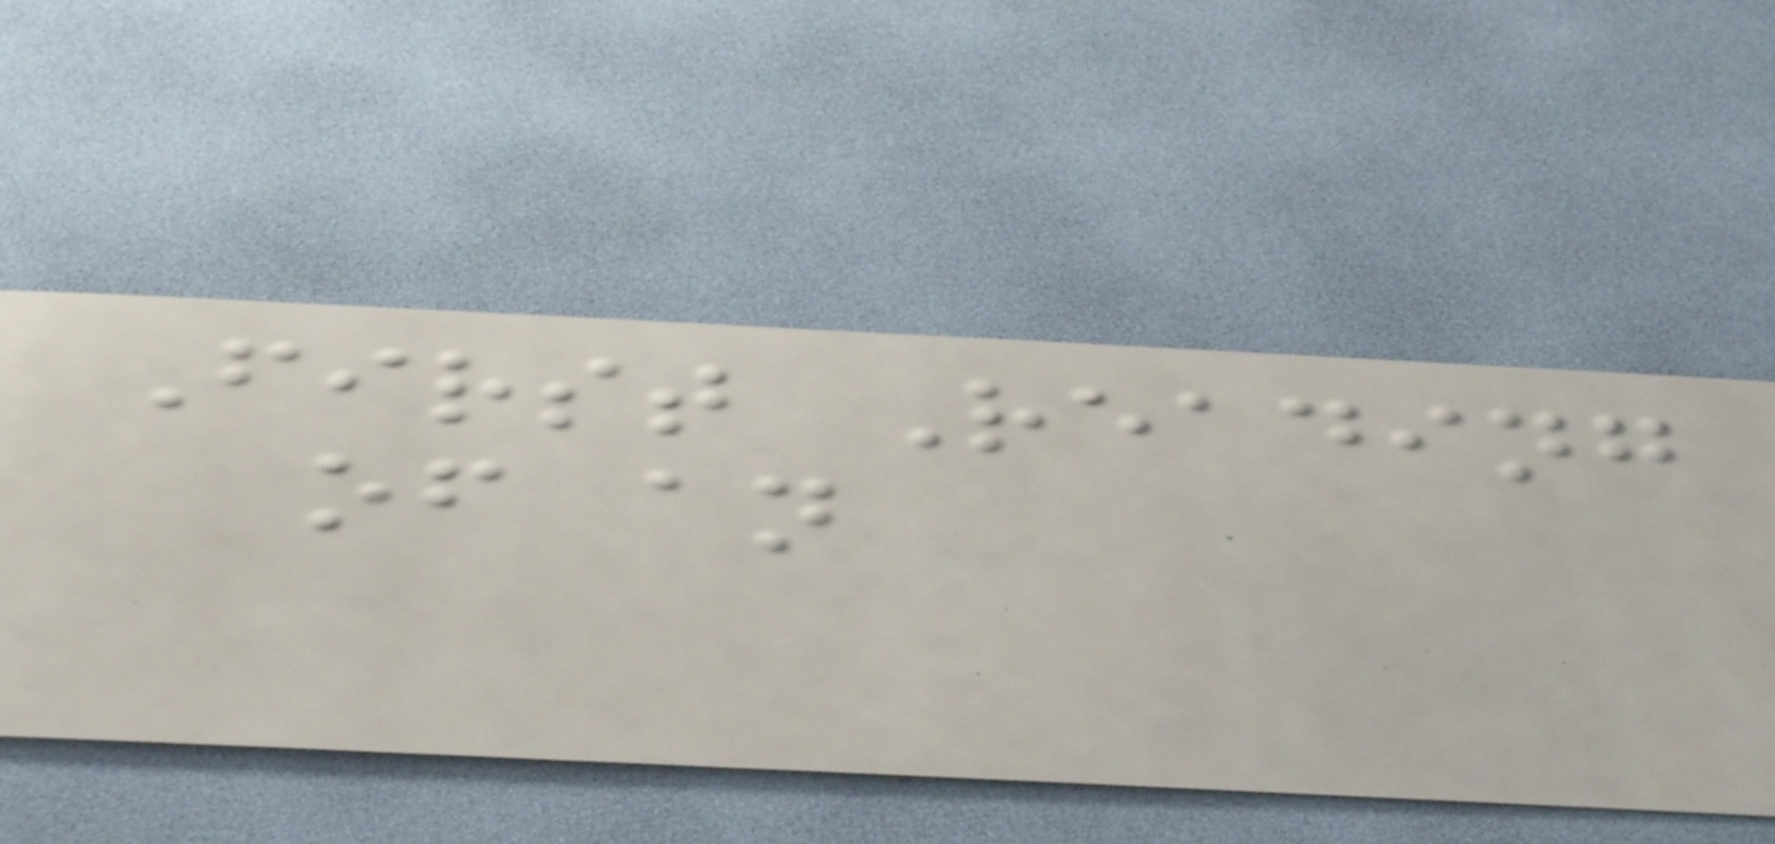First Reading
of an
